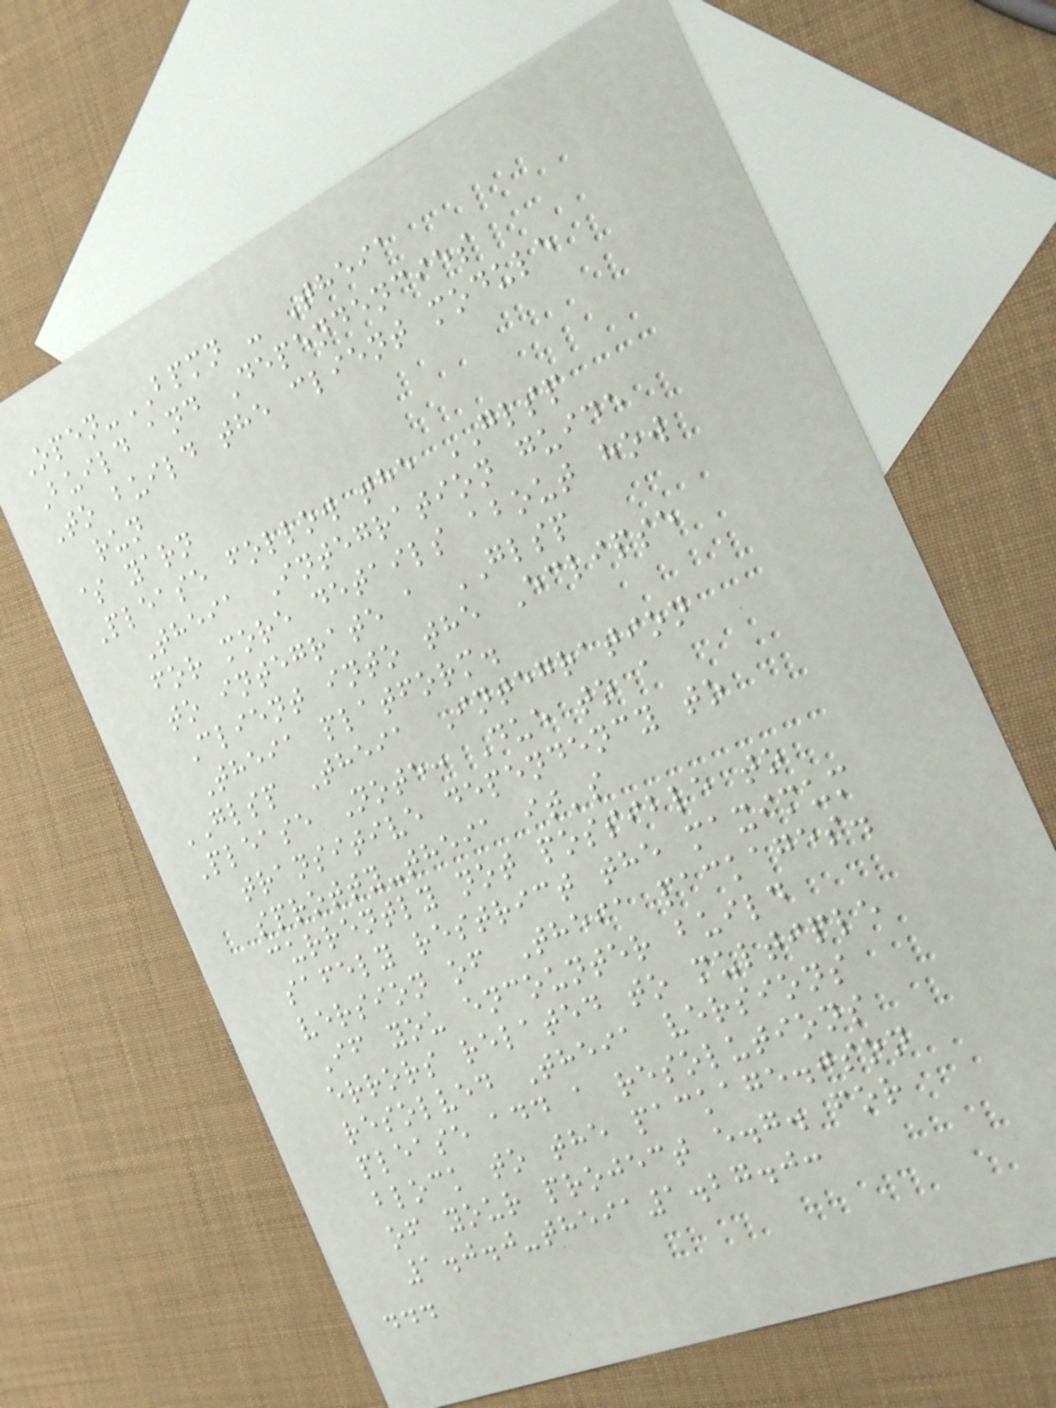Open-BPMN - Theia
Build and Dependencies
To build the client module
run
$ yarn
Please follow the GLSP
Theia Integration guide
for more details about how
to integrate a GLSP
Client into the Eclipse
Theia platform.
GLSP Theia Integration
Please Note: Due to a
transitive dependency to
sprotty-theia it's
currently not possible to
safely restrict the maximum
version of Theia packages.
If you encounter build
errors related to multiple
resolved Theia versions
please add a resolutions
block to the package.json
of your project e.g. for
1.0.0-theia1.27.0:
...
